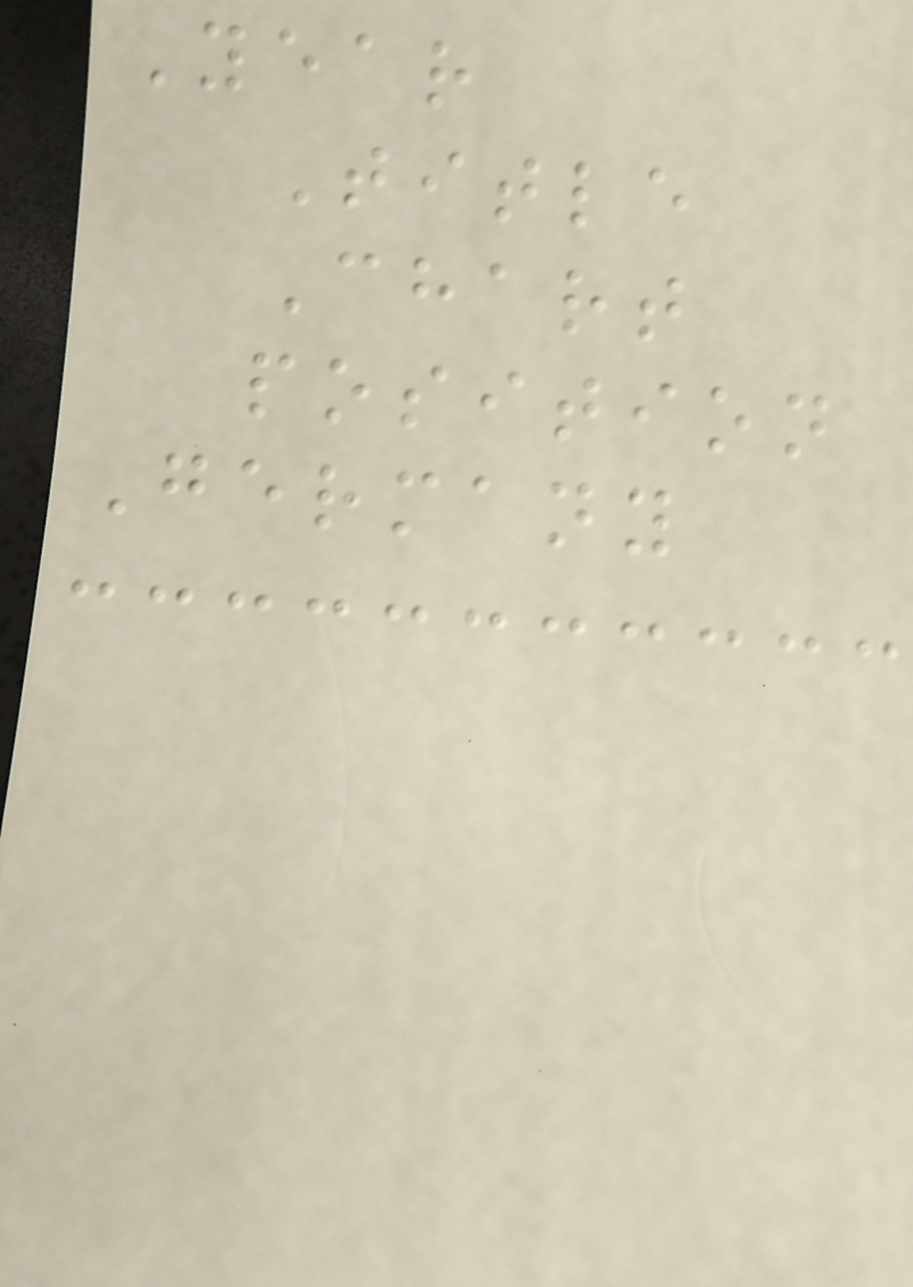Year
Title
Chart
position
Germany
